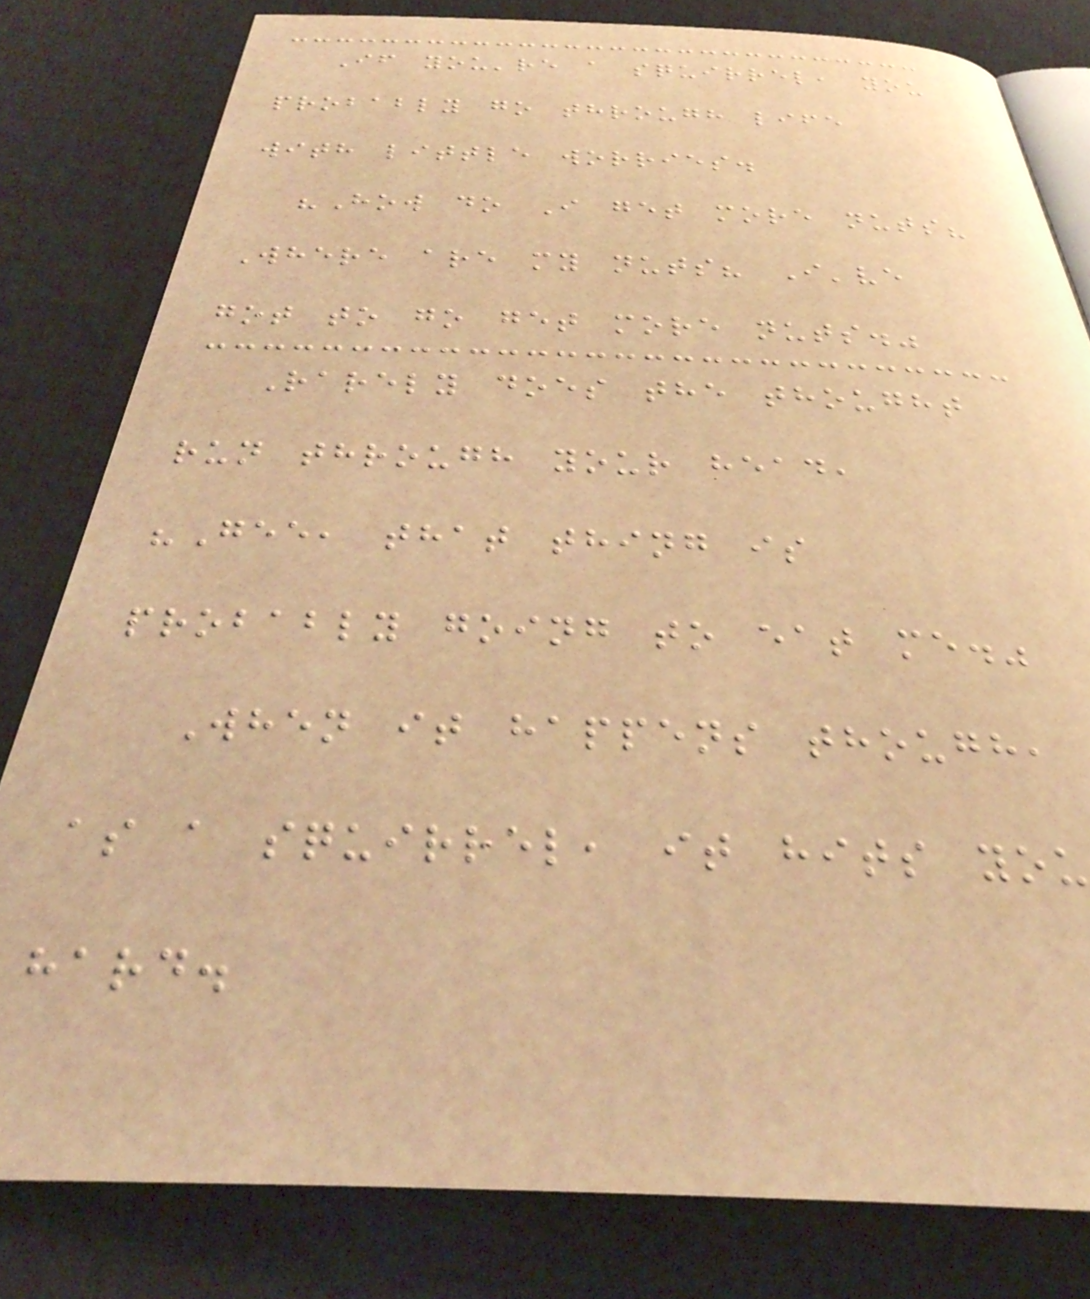If you're a squirrel, you
probably go through life
with little worries.
"How do I get more nuts?
Where are my nuts? I've
got to go get more nuts."
Rarely does the thought
run through your head,
"Gee, that thing is
probably going to eat me."
When it happens though,
as a squirrel, it hits you
hard.
